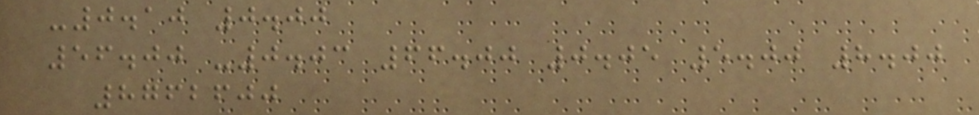-0.10 0.00
56.00 -0.03 66.00 0.05 5.00 8.00
8762600
